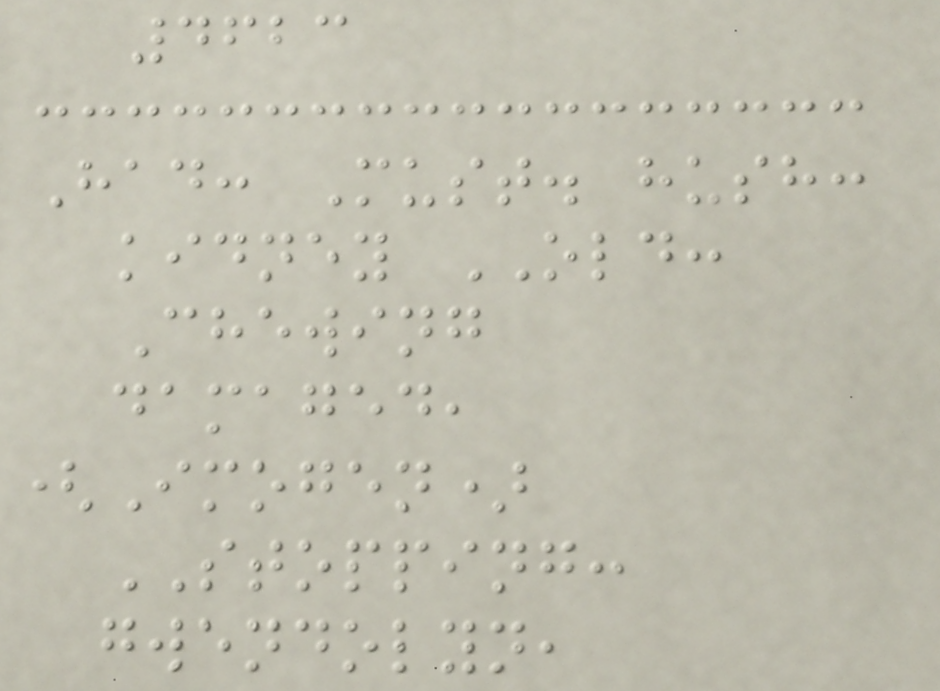4623
Had: Must. hush:
kidney OLD:
Chewing
damaged,
(Imogen)
STOPPING:
gwendolyn,
